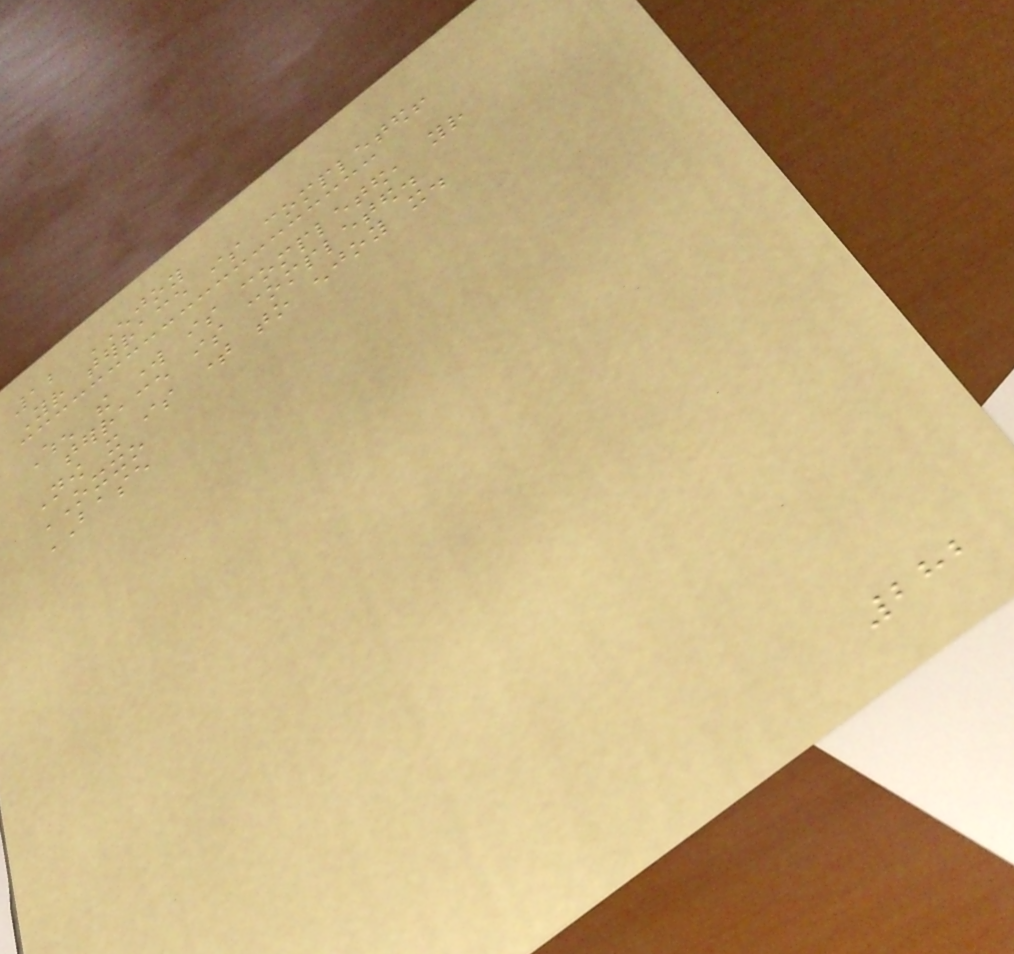12 ENJOY
Your terrace is completed!
When the work is completed, your
terrace is completed.
Now it is time to enjoy it.
OXXO
BASE
282
